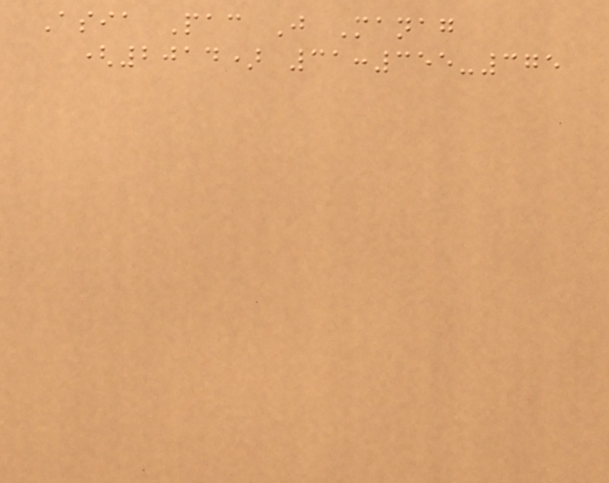Asia Pac J Manag
(2014) 31:355-375
